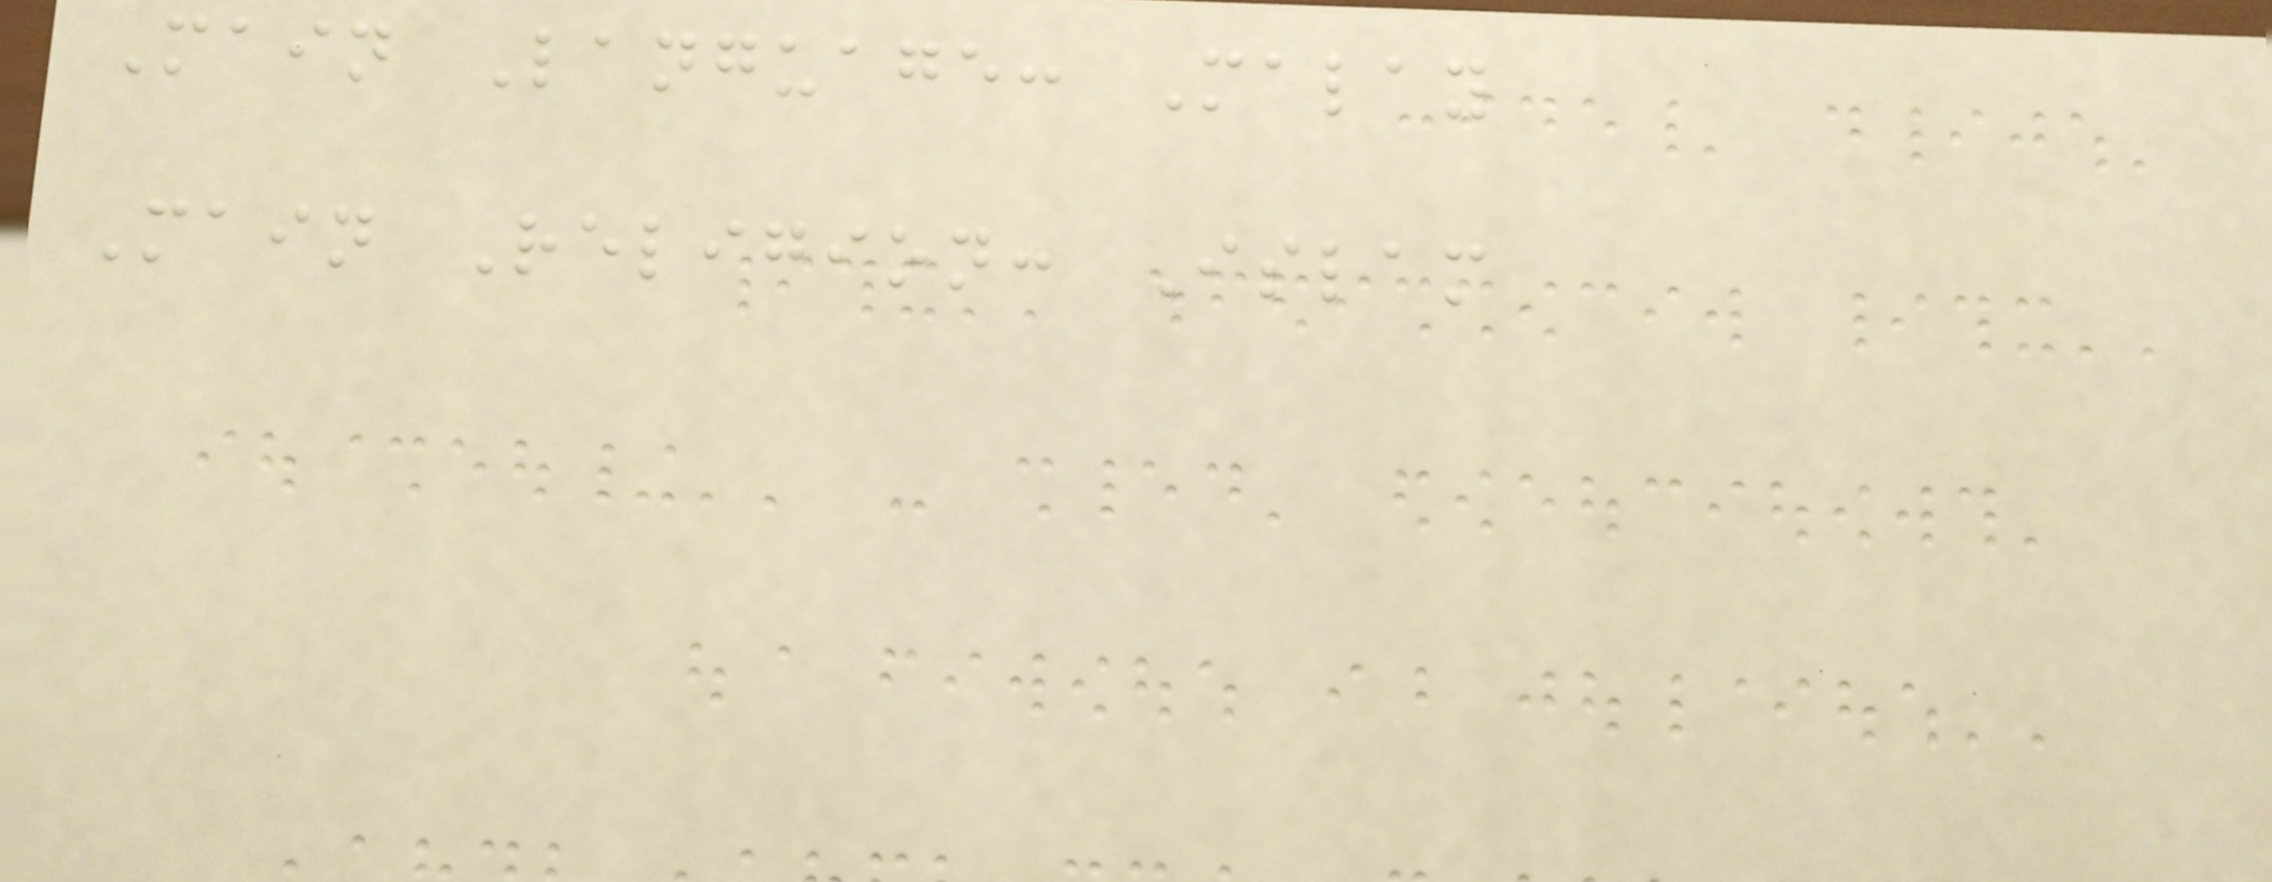Main Language: Malay
Main Religion: Islam
